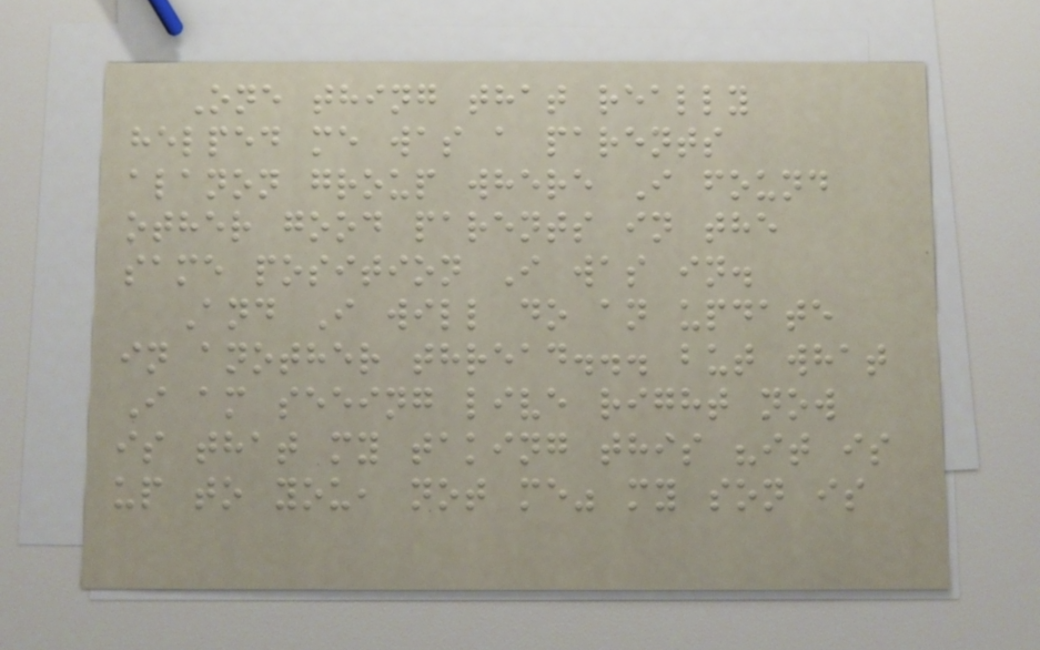One thing that really
helped me was a parents
alanon group where I found
other good parents in the
same position I was in.
And I will do an update
in another thread... but what
I am seeing live right now
is that my taking this "it is
up to you, not me" my son is
